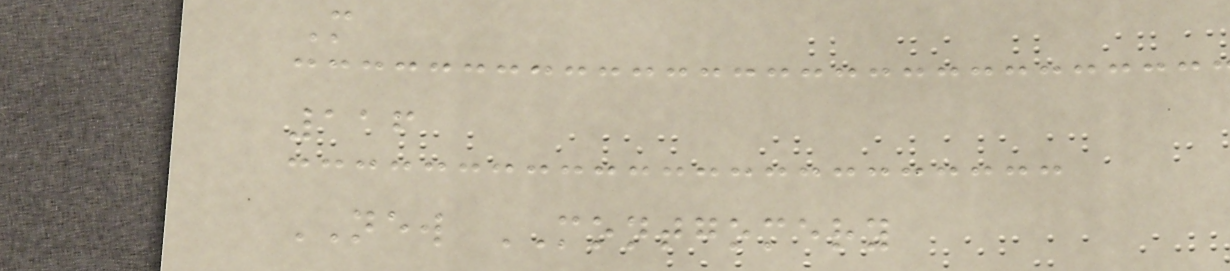M
116
NEW MONTGOMERY
